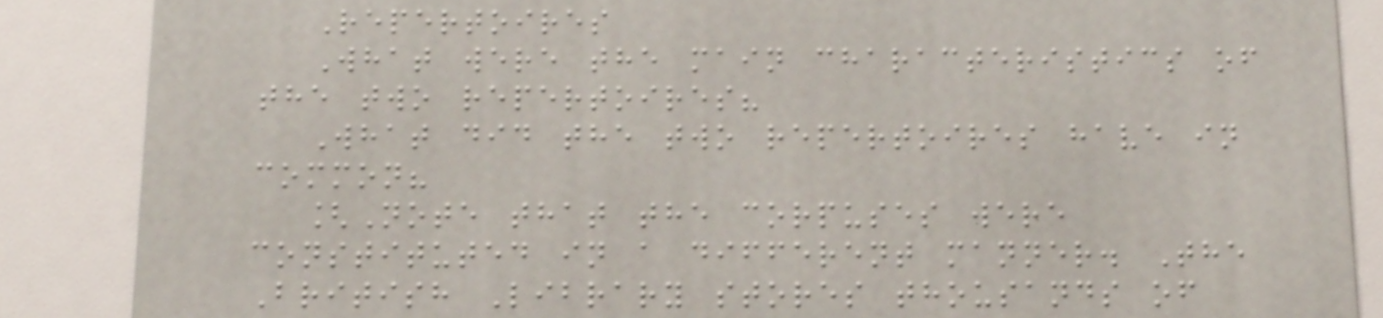Repertoires
What were the main characteristics of
the two repertoires?
What did the two repertoires have in
common?
[Note that the corpuses were
constituted in a different manner. The
British Library stores thousands of
